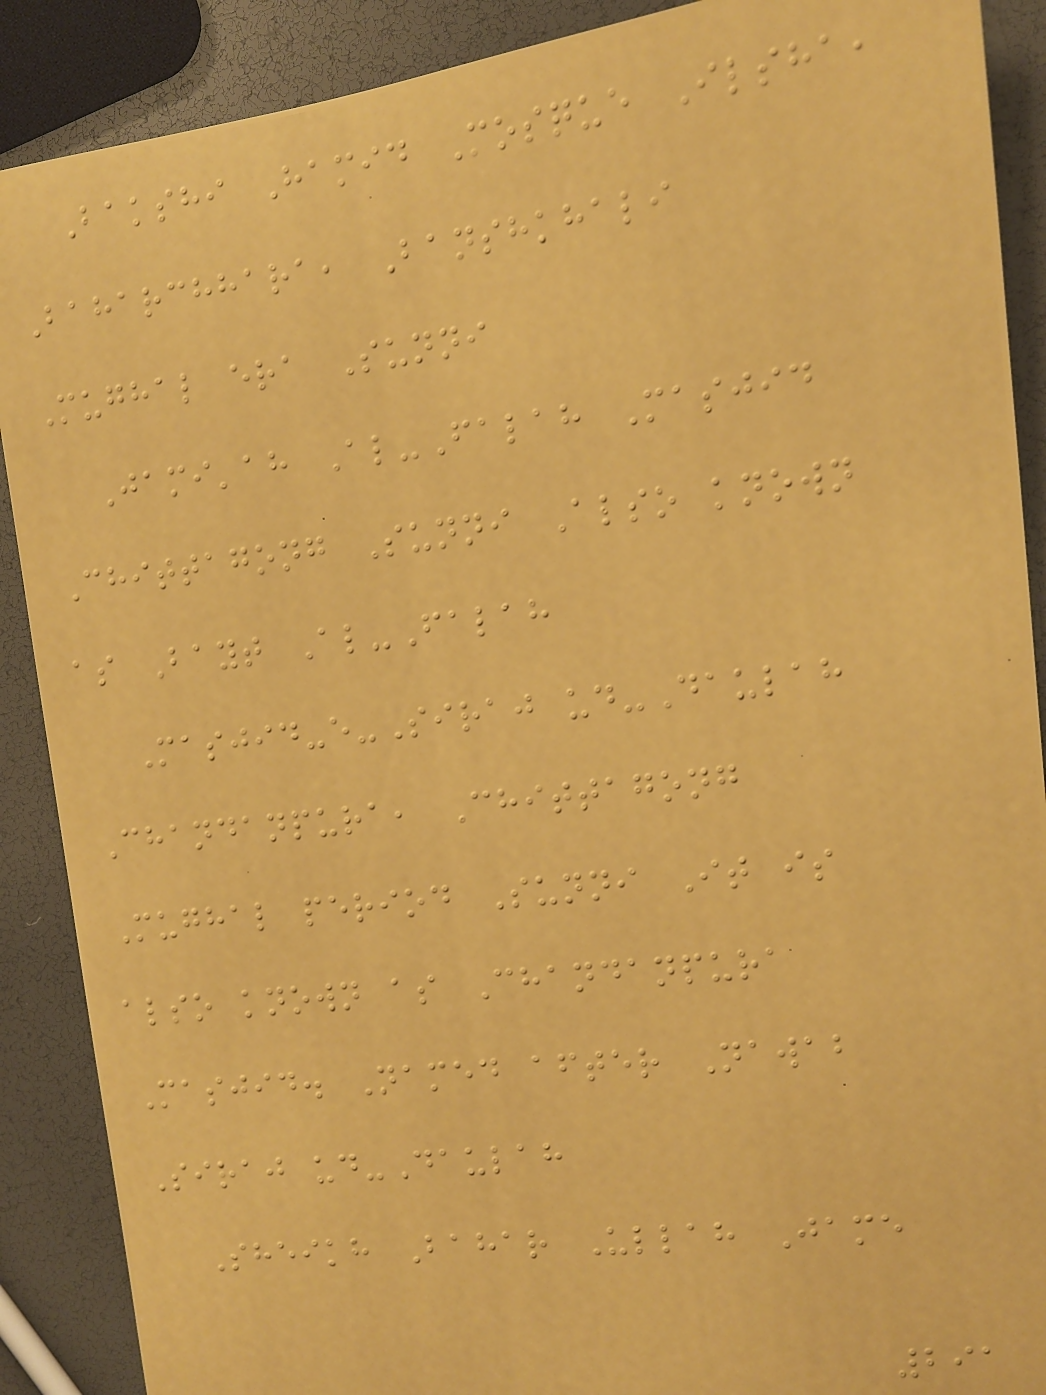Bakshi Hamid Mosque Ilsha,
Baharchhara, Banshkhali
Mughal era Sunni
Jami'ah Al-Falah Masjid
Chittagong Sunni Also known
as Bayt Al-Falah
Masjid-e-Siraj ud-Daulah
Chandanpura, Chittagong
Mughal period Sunni It is
also known as Chandanpura
Masjid. Named after Nawab
Siraj ud-Daulah
Sheikh Bahar Ullah Jame
291
